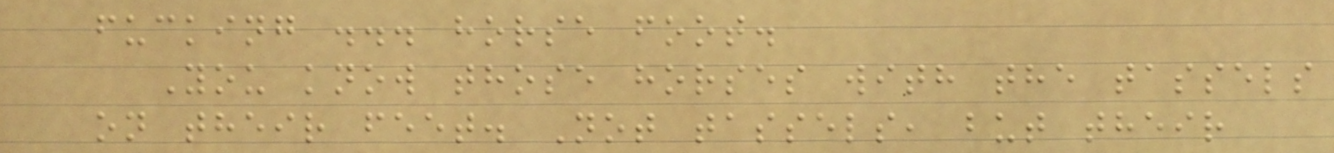fucking ... horse foot.
You know those horses with the tassels
on their feet. Not tassels, but their
